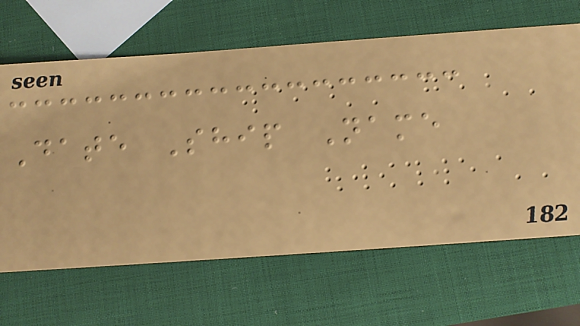Date Ship Name
